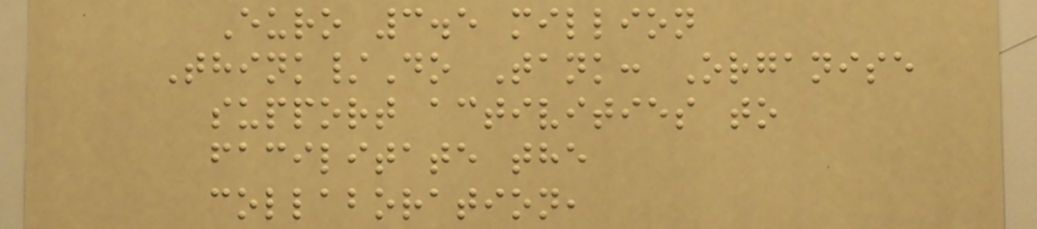Euro 3.5 million
Think/Do Tank: Organise
support activities to
facilitate the
collaboration,
